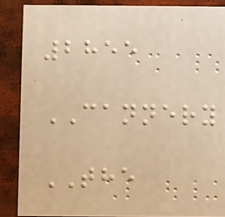2855
CANNERY
THE
